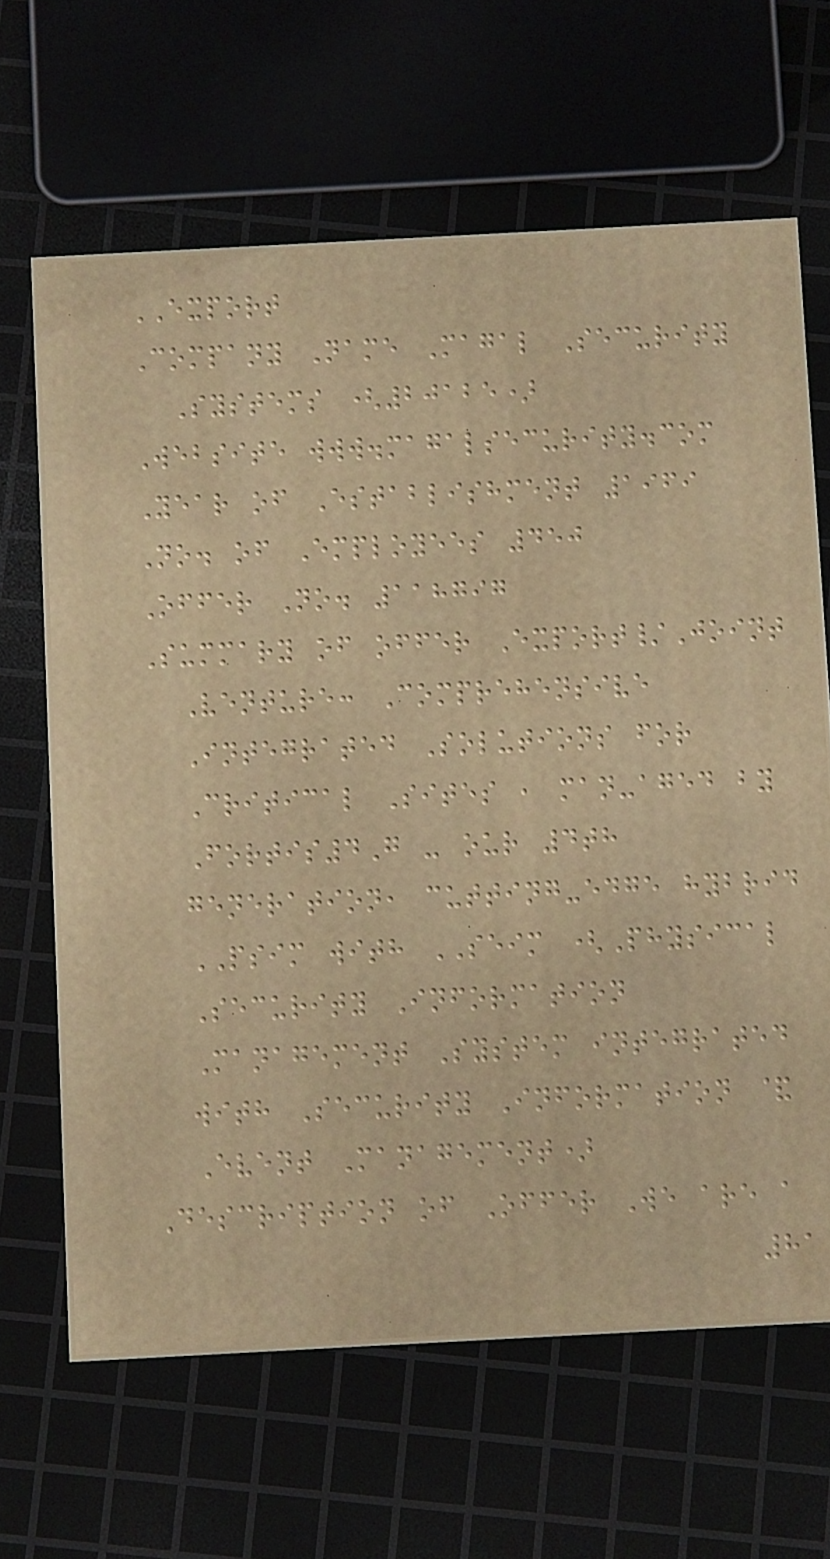EXPORT
Company Name Magal Security
Systems (20125)
Website www.magalsecurity.com
Year of Establishment 1969
No. of Employees 450
Offer No. 118797
Summary of offer Export/Joint
Venture: Comprehensive
Integrated Solutions for
Critical Sites , man-aged by
Fortis4G - our 4th
generation, cutting-edge hybrid
PSIM with SEIM (Physical
Security Information
Management System integrated
with Security Information &
Event Management)
Description of Offer We are a
81
